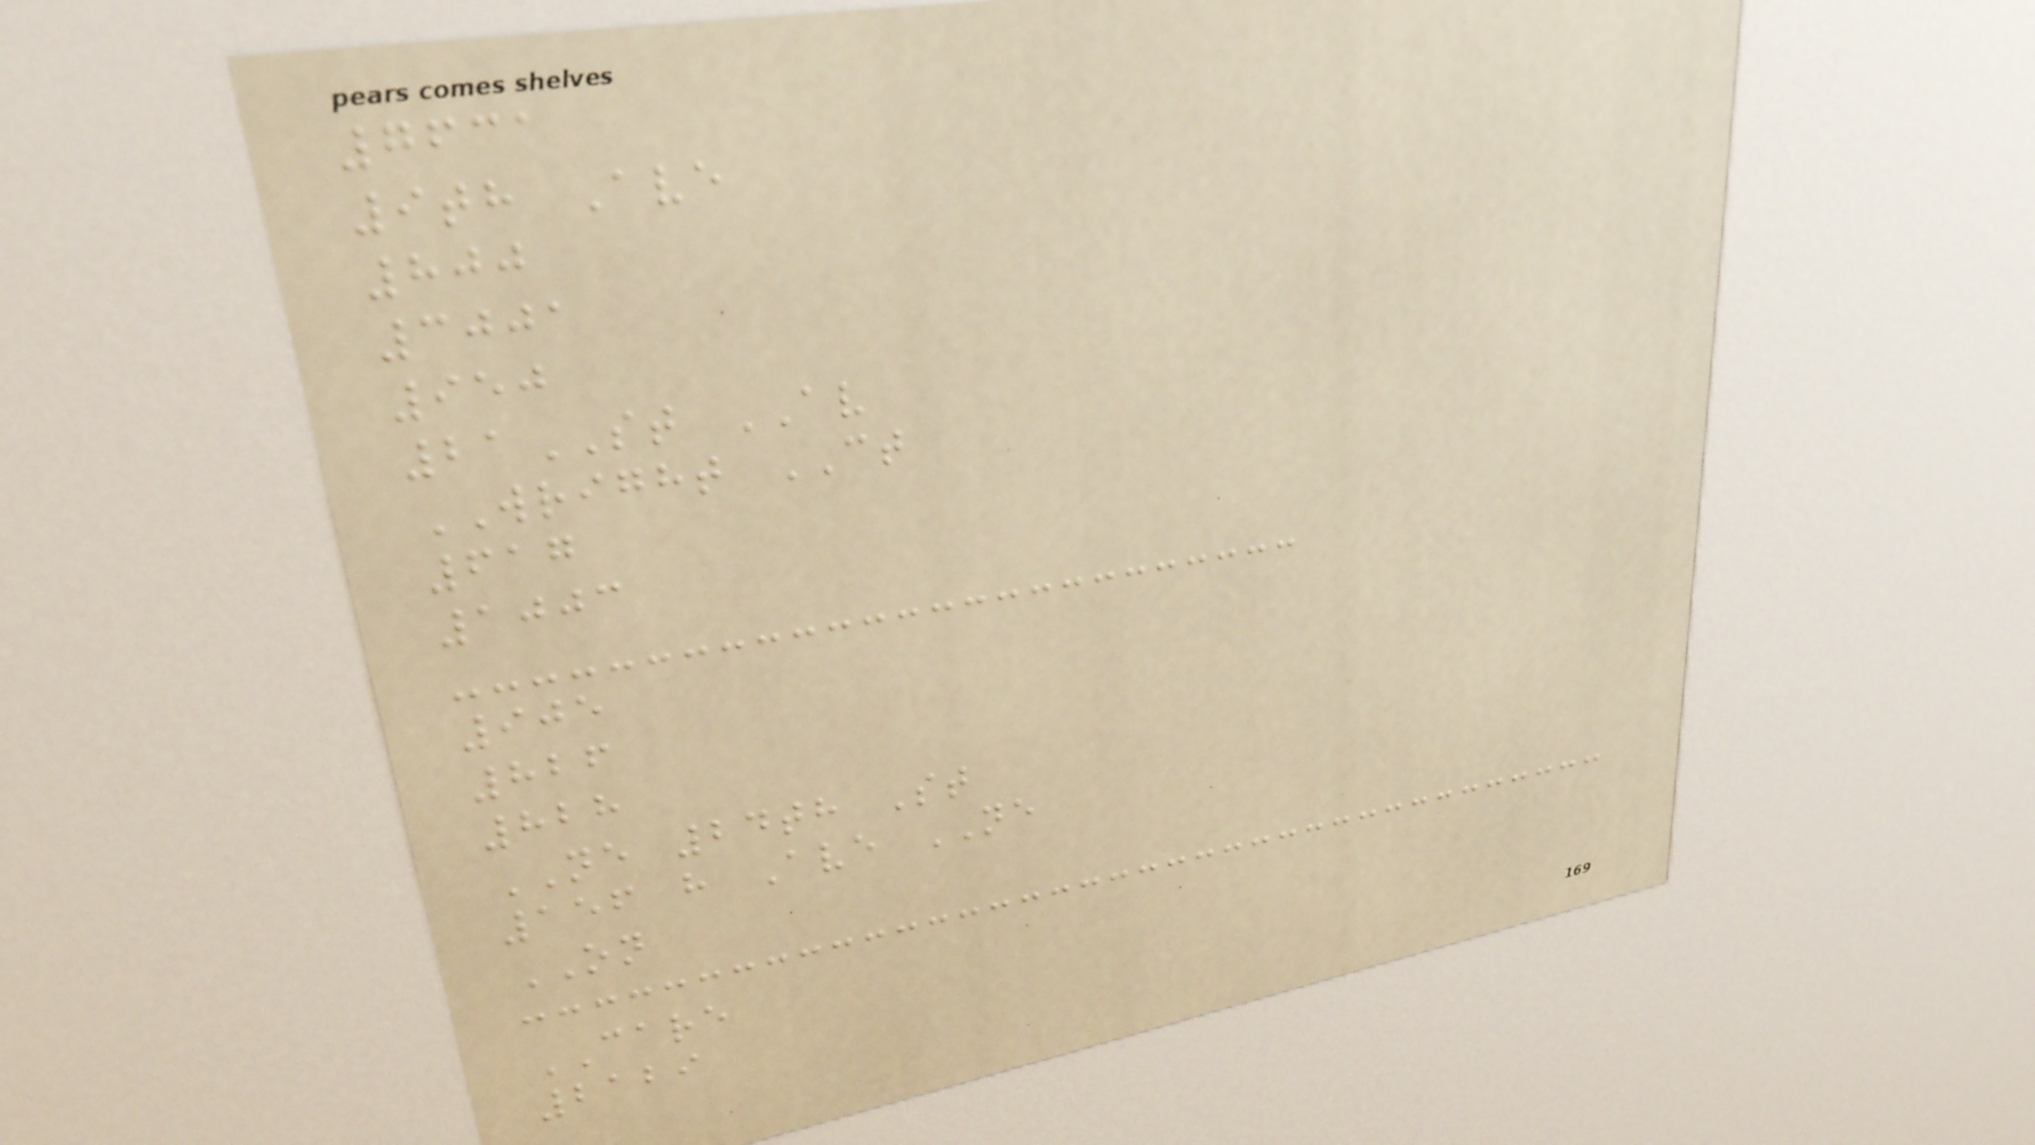7631
9th Ave
800
3001
950
21ST AV
WRIGHT CT
617
1003
905
826
828
NE 24th St
156 h Ave NE
ON
CARE
2129
